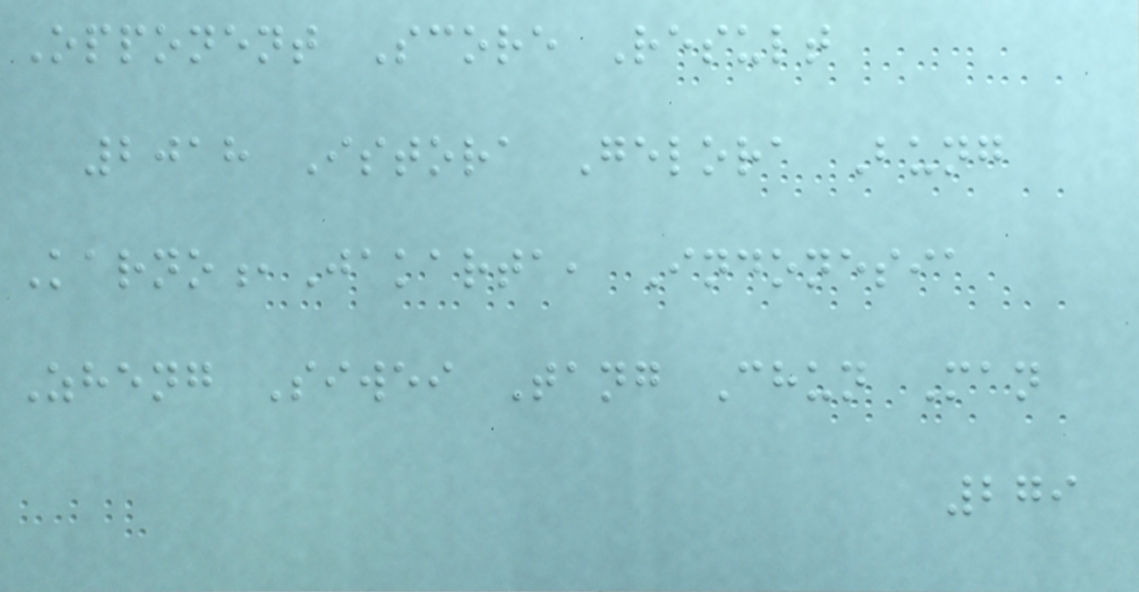Opponent Score Result
2018 Istora Gelora Bung
Karno,Jakarta, Indonesia
Zheng Siwei Tang Chun Man
279
